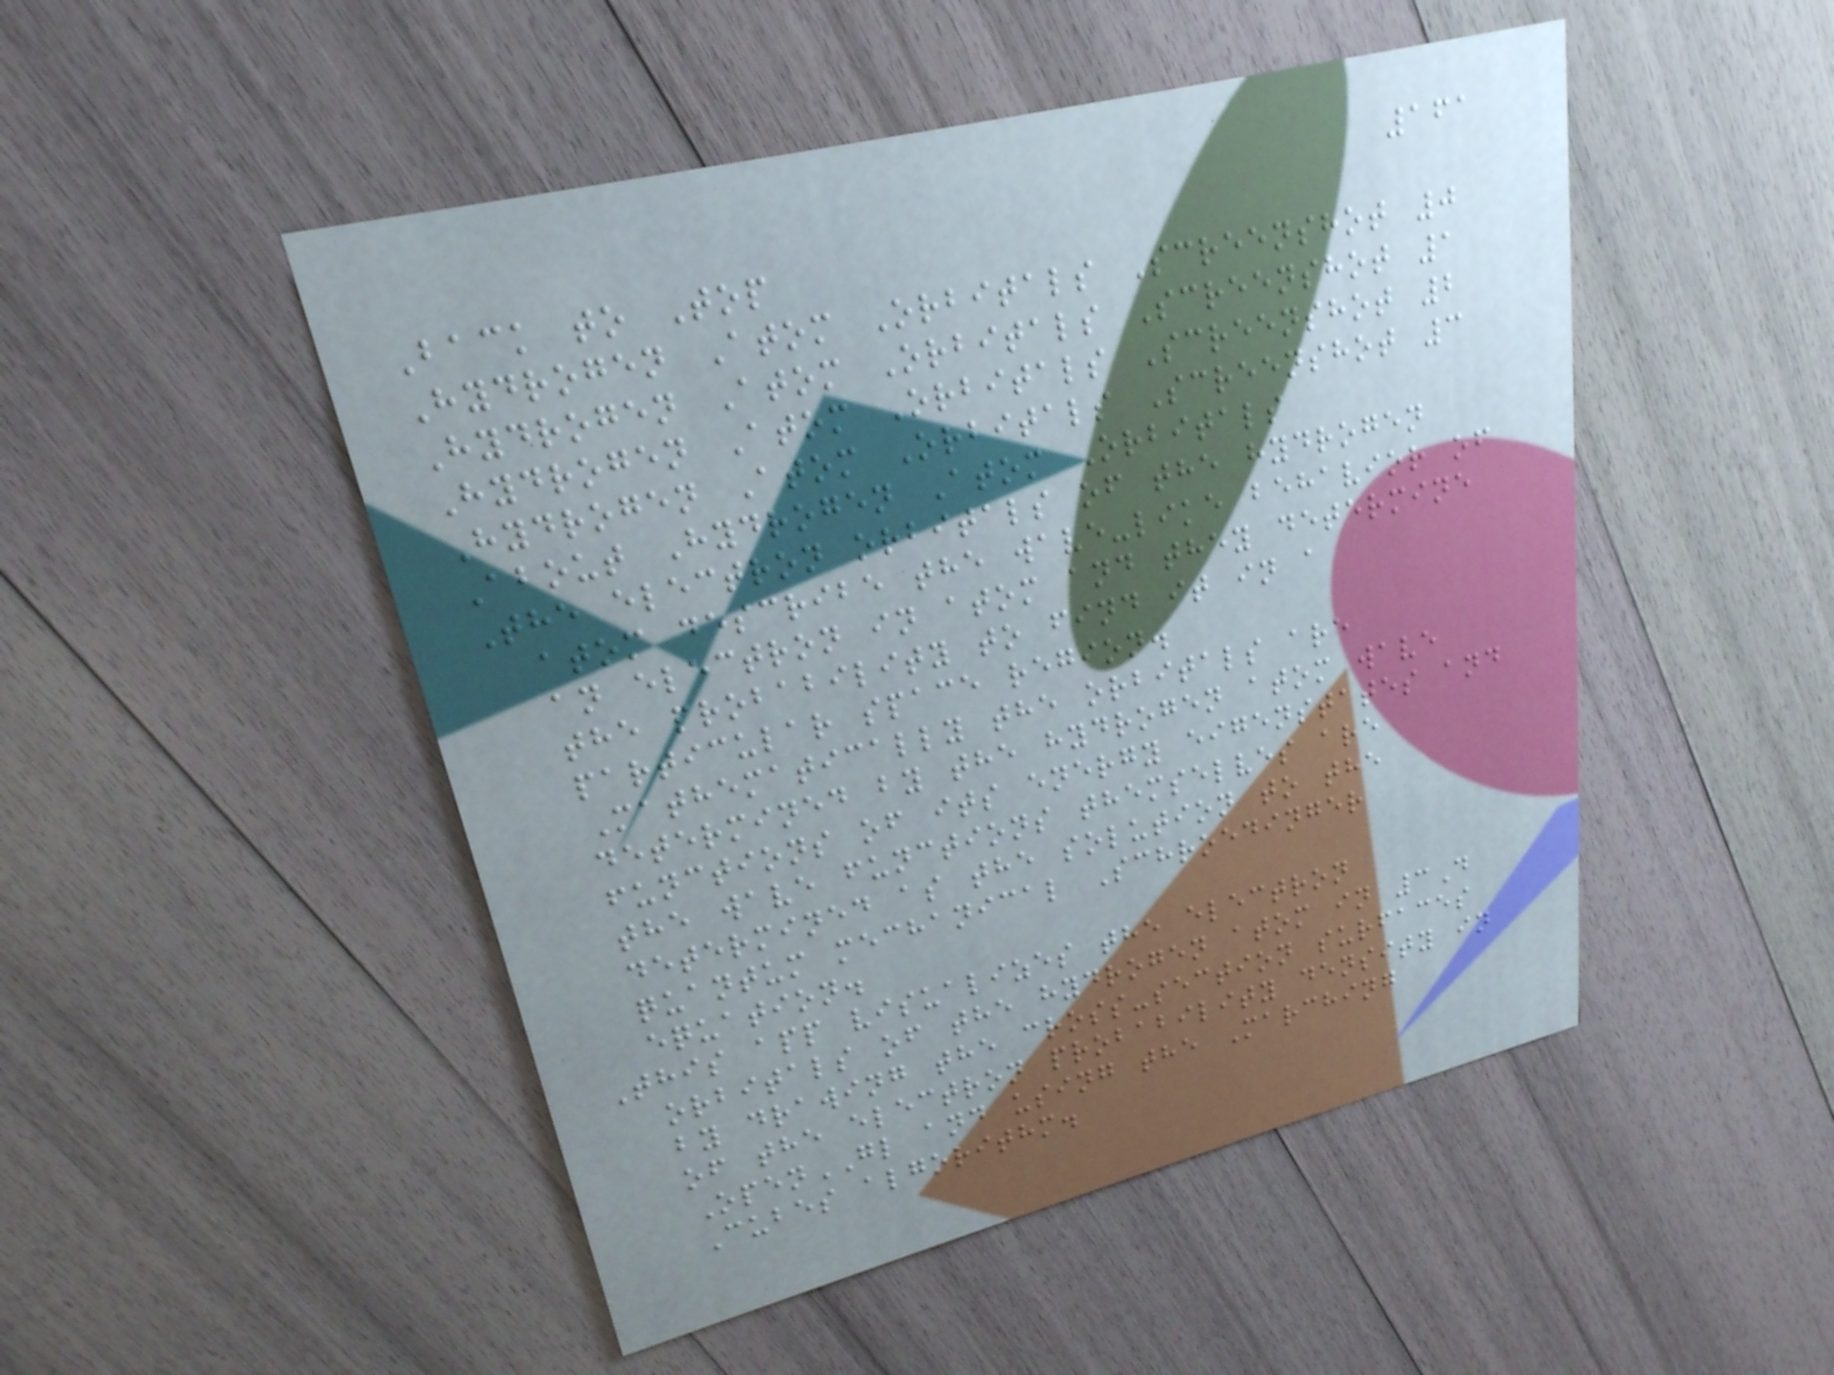161
Back to Top
Hydrogen Atom Orbitals Screenshot 0
Hydrogen Atom Orbitals Screenshot 1
Hydrogen Atom Orbitals Screenshot 2
Hydrogen Atom Orbitals Screenshot 3
About Hydrogen Atom Orbitals
The electron orbitals of the hydrogen
atom describe the wave-like behavior of
an electron in atom and they determine
the probability to find it in a
particular space region.
Mathematically the orbitals are
determined by the hydrogen atom wave
functions of its energy eigenstates and
the wave functions themselves are
determined as the solution to the
quantum mechanical Schroedinger
equation.
This app visualizes the electron
orbitals of the hydrogen atom in 3D
by drawing the cross-section surfaces
of the electron probability density in
OpenGL and using the Marching
Cubes algorithm.
